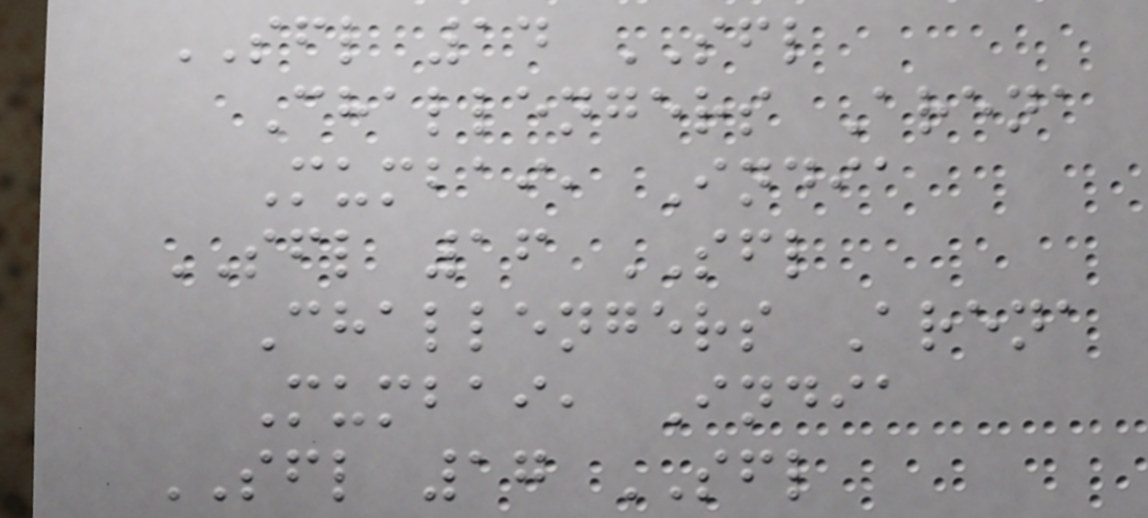SFL 14 SFL
Challengers Arena
Mumbai, India
SFL 16 SFL
Challengers Arena
Mumbai, India
SFL 17 SFL
